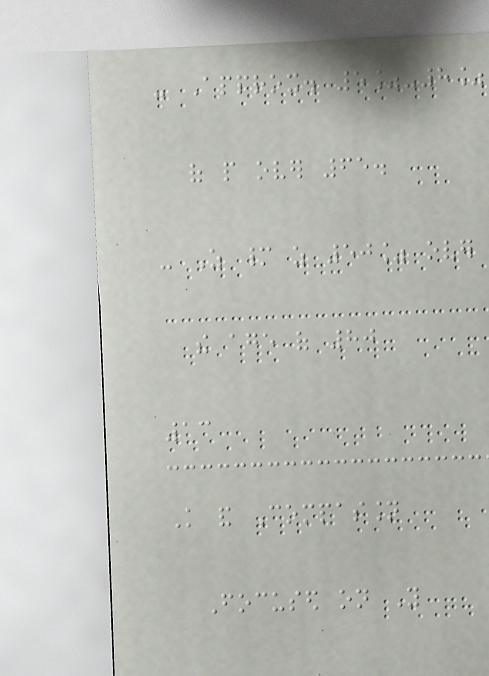- Approx. 5%-8%
of people over 65.
- As many as 50% over
the age of 80
13
Knowledge and Compassion
Focused on You
